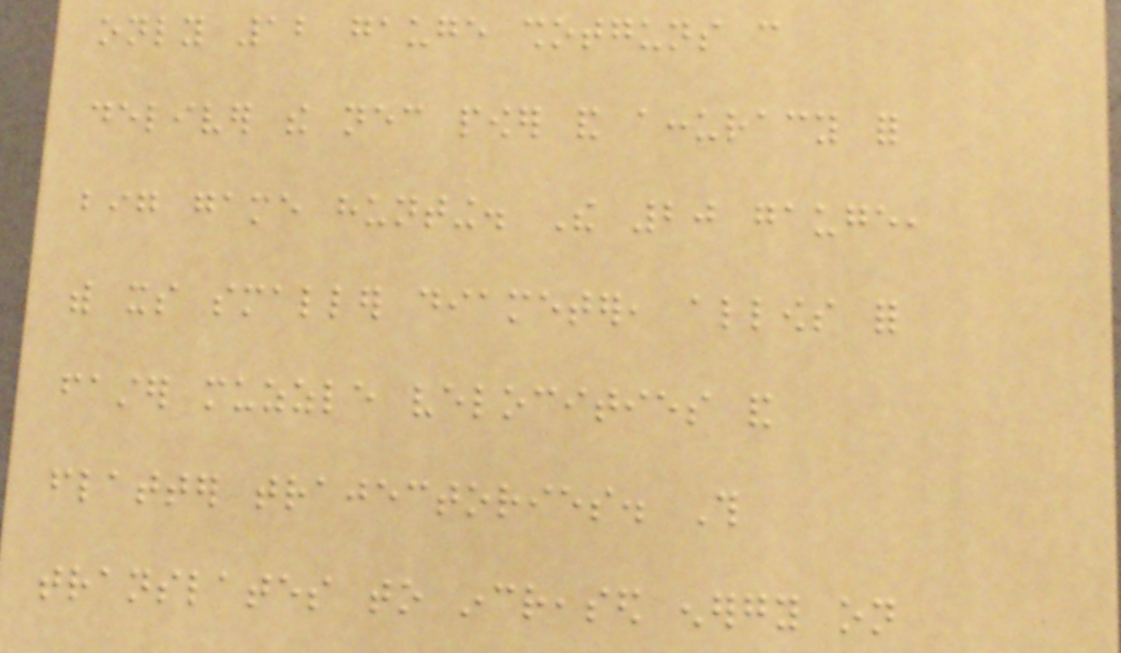only 12 gauge shotguns can
deliver the necessary power and accuracy for
big game hunting. The 20 gauge,
with its smaller diameter, allows for
faster muzzle velocities and
flatter trajectories. This
translates to increased energy on
